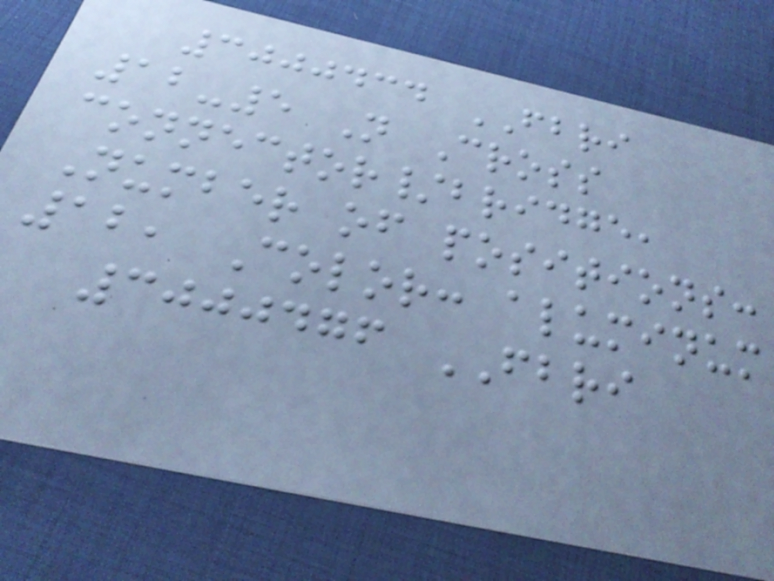3000434 FBRI
12-5 N Cross
connector/bridge,
Number of positions:
12, Color: aluminum
3000476 FBRI
